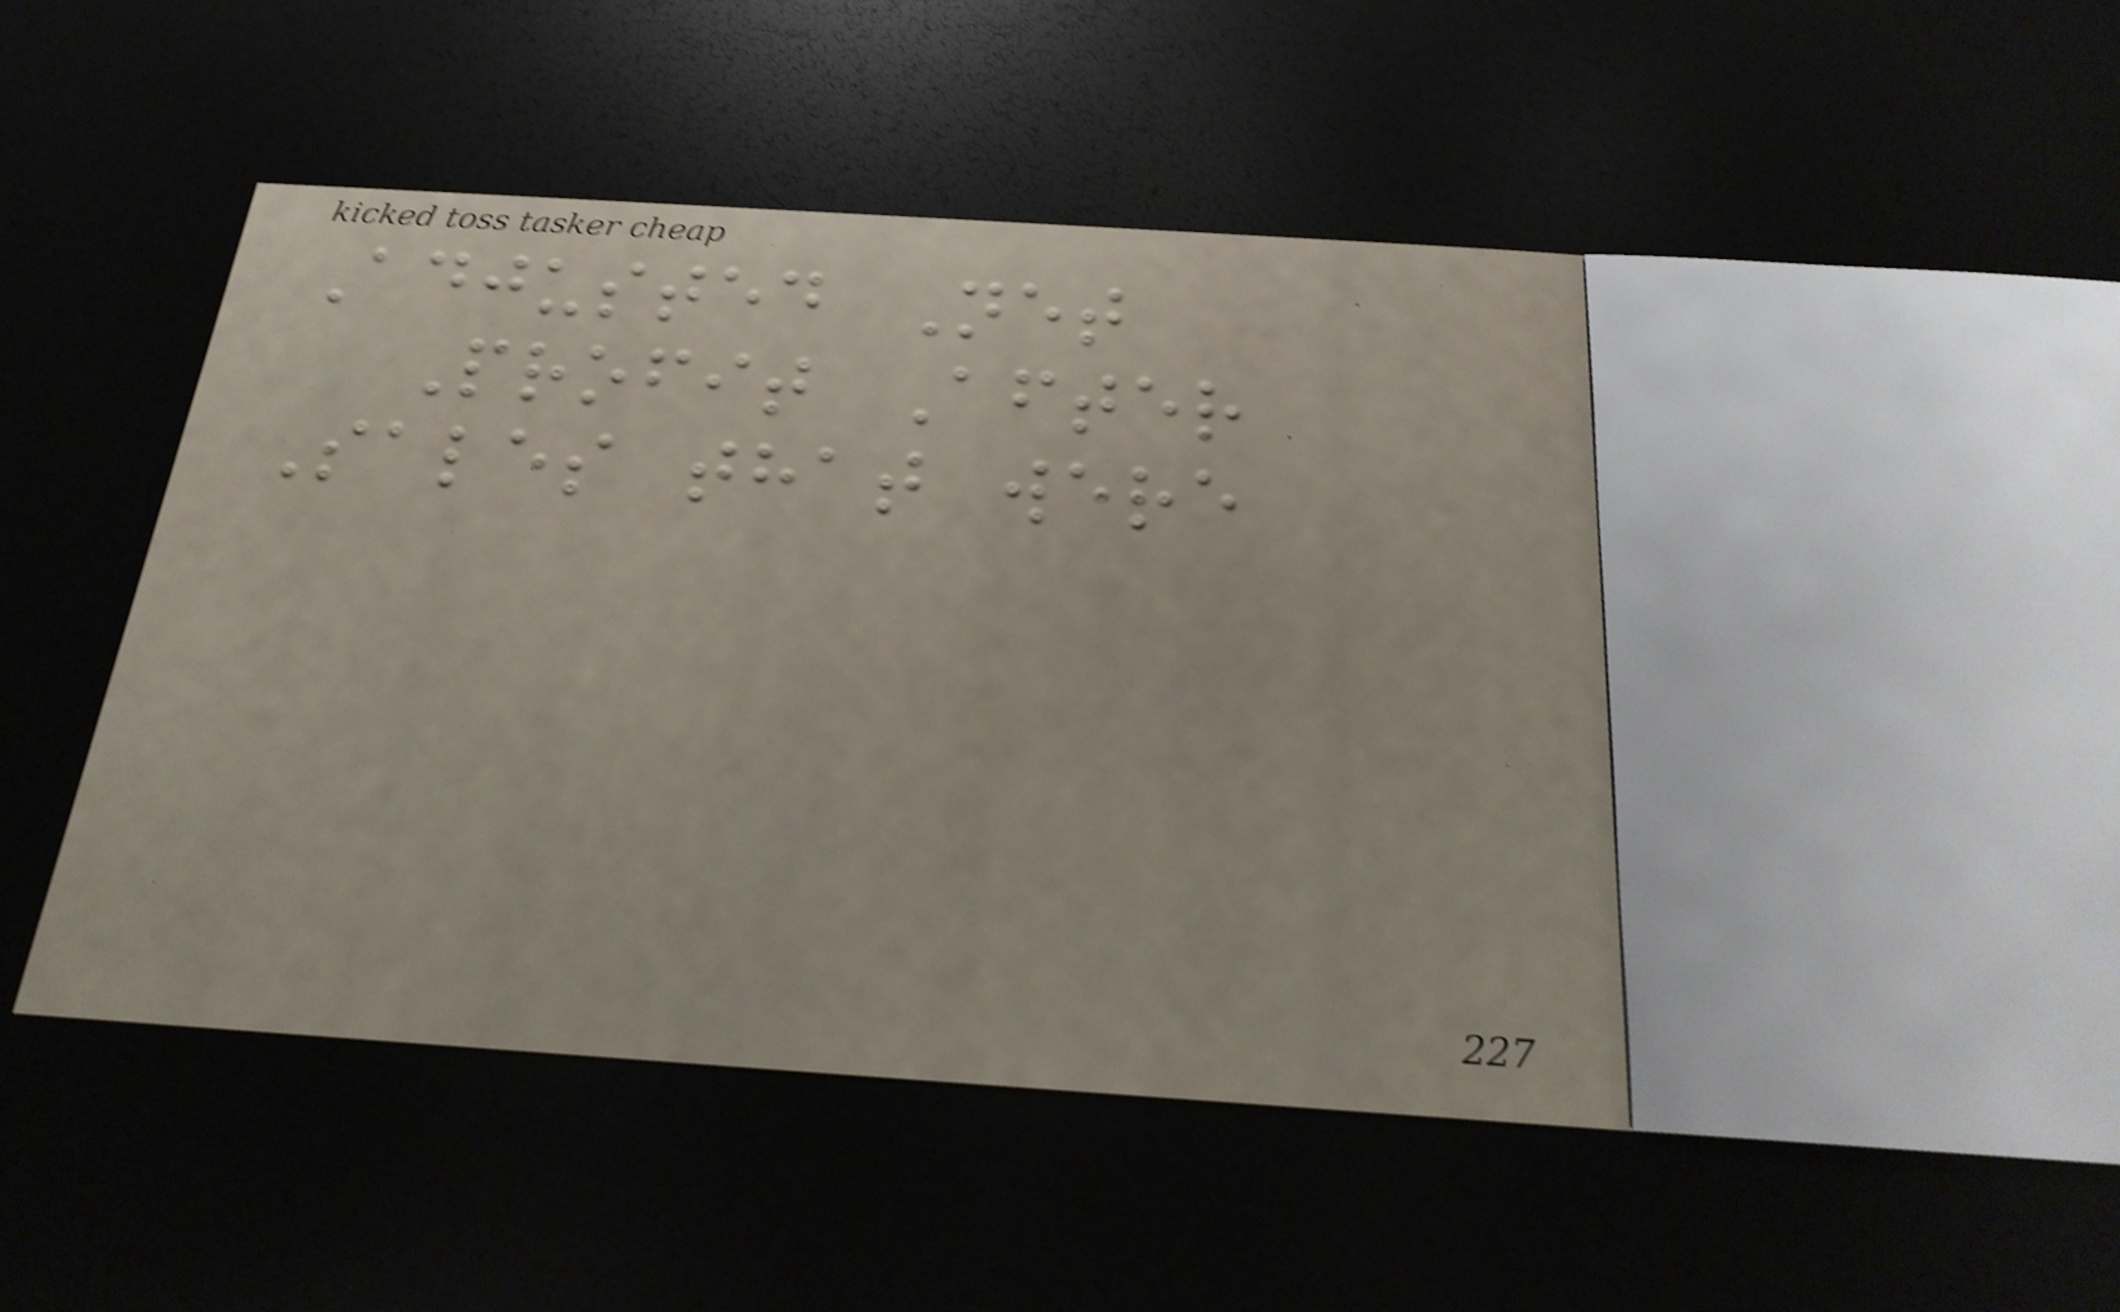Adjusted Net
Profit After
Sales that were
